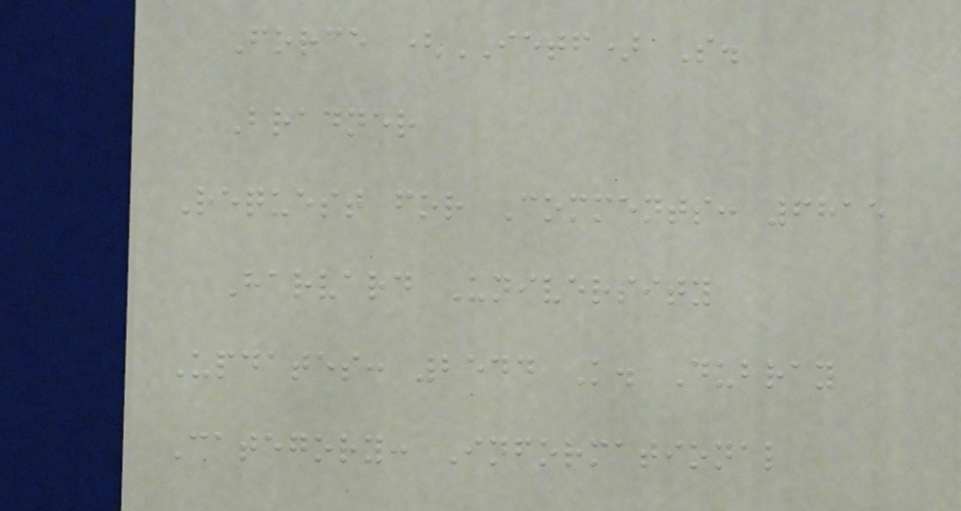Force (IETF) S.
Bradner
Request for Comments: 6815
Harvard University
Updates: 2544 K. Dubray
Category: Informational
